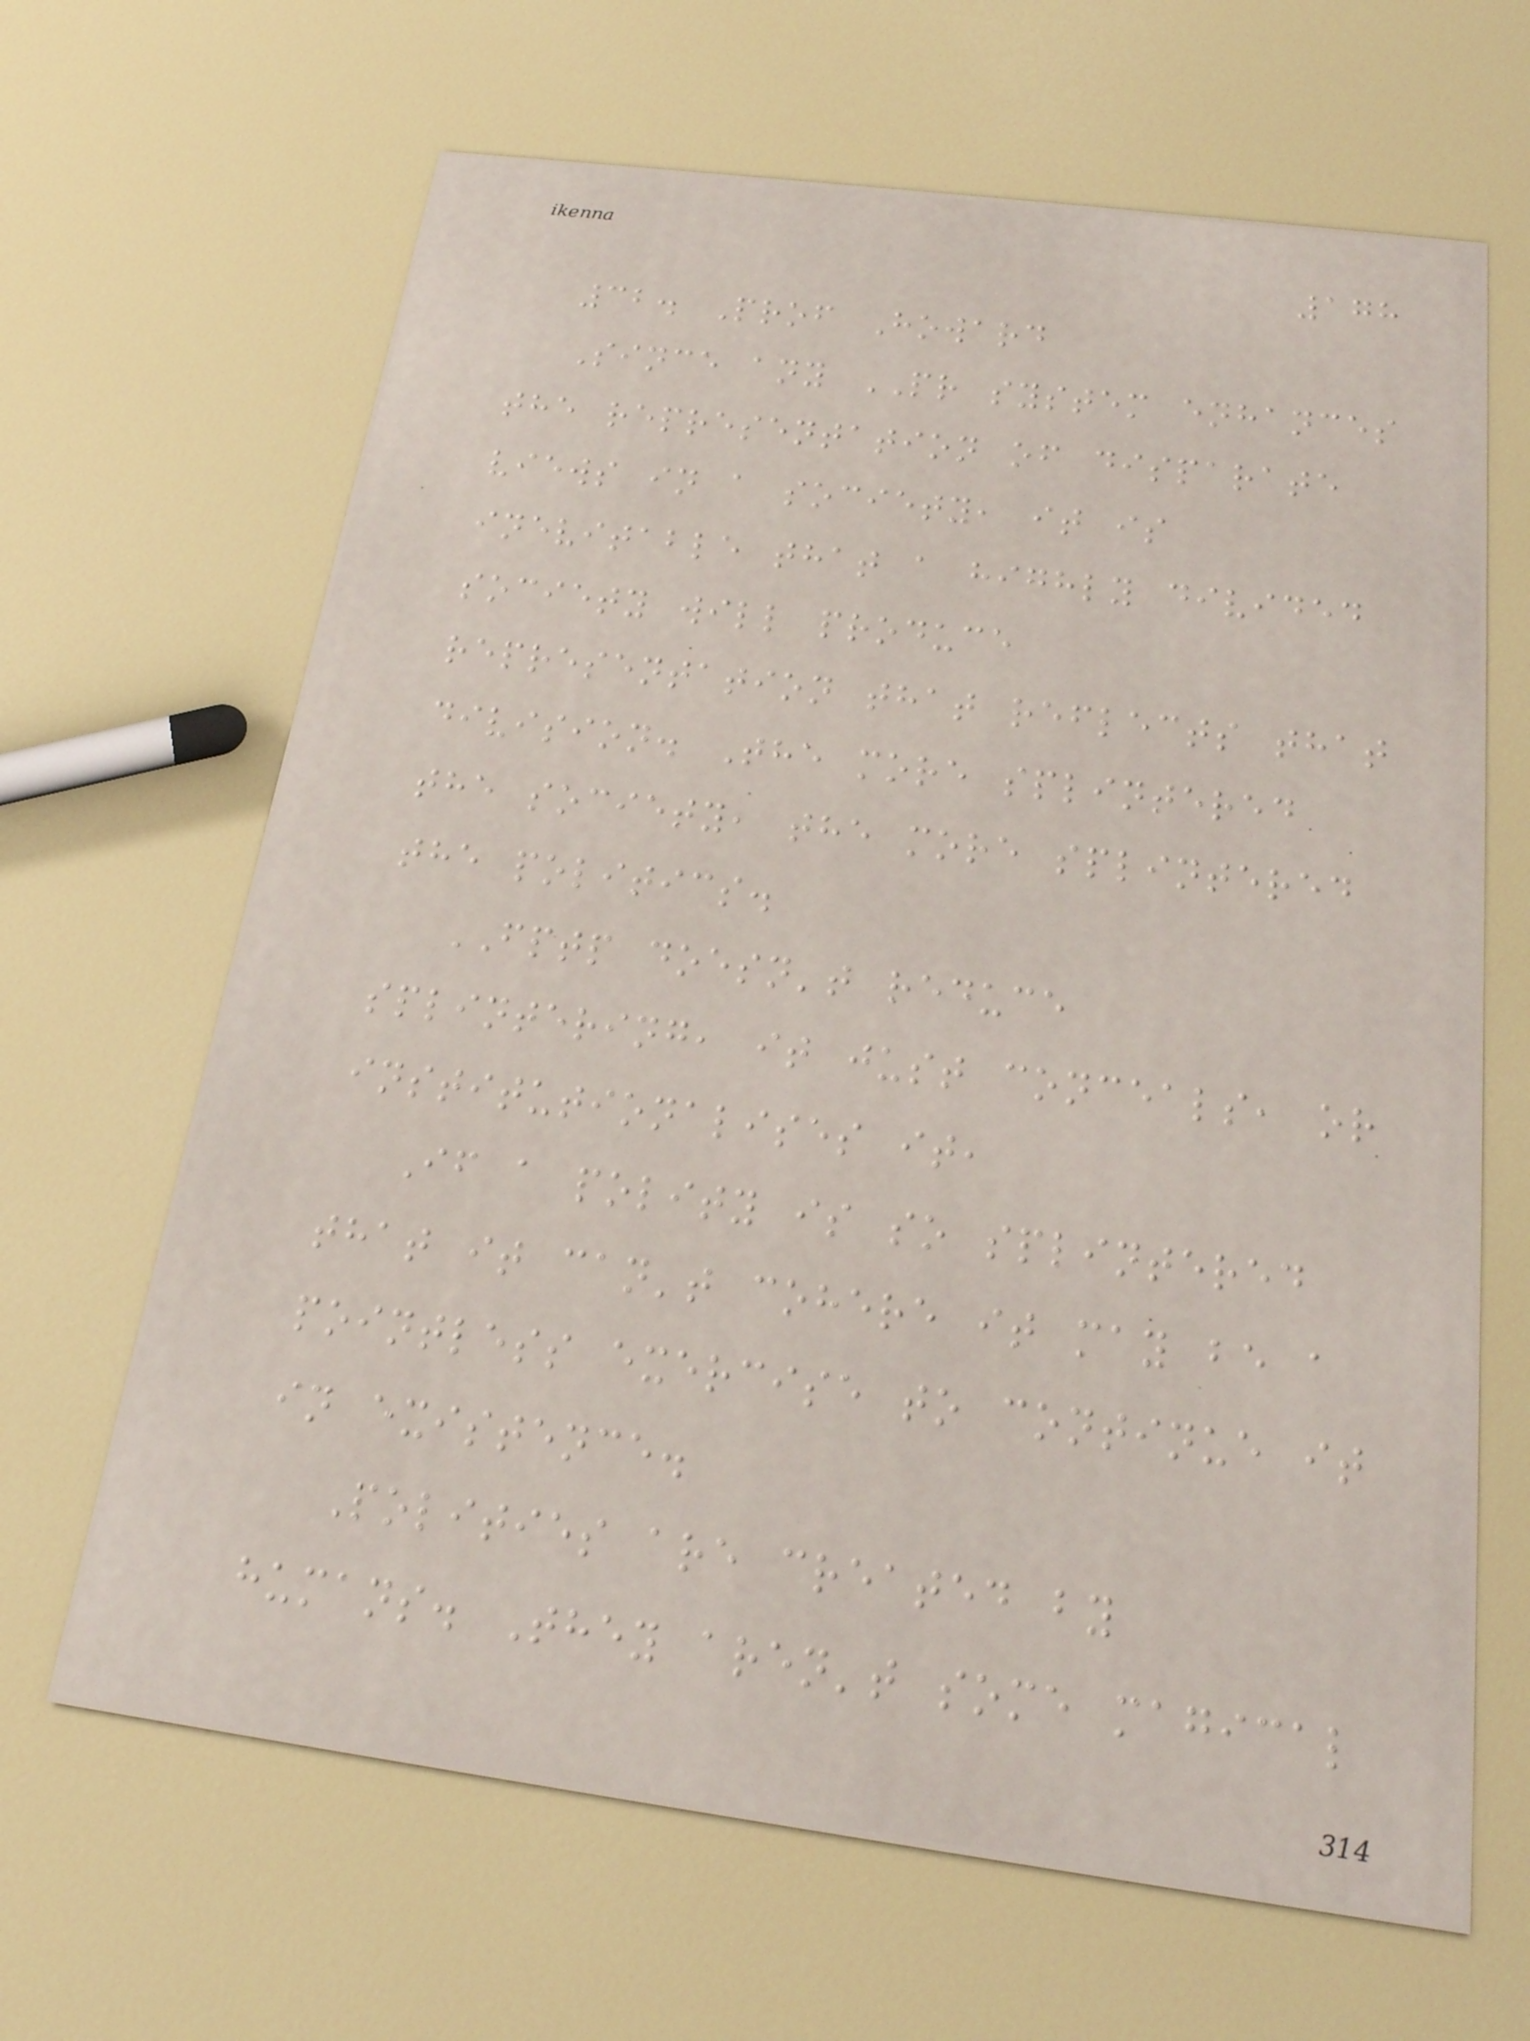178
32. Prof Howard
Since any PR system enhances
the representation of disparate
views in a society, it is
inevitable that a highly divided
society will produce
representation that reflects that
division. The more splintered
the society, the more splintered
the politics.
FPTP doesn't reduce
splintering, it just conceals, or
institutionalises it,
If a polity is so splintered
that it can't cohere it may be a
pointless exercise to continue it
in existence.
Polities are created by
humans. They aren't some magical
